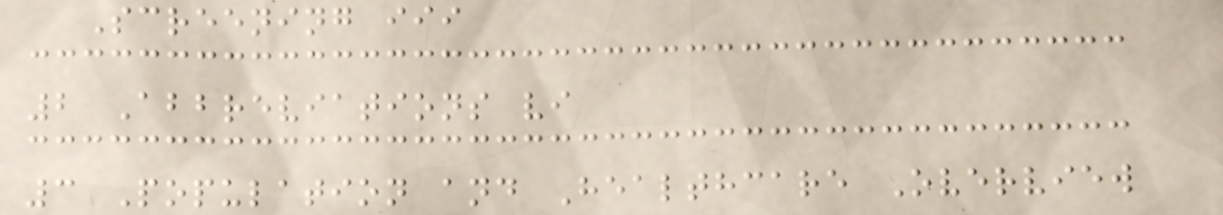Screening iii
2 Abbreviations vi
3 Population and Healthcare Overview
